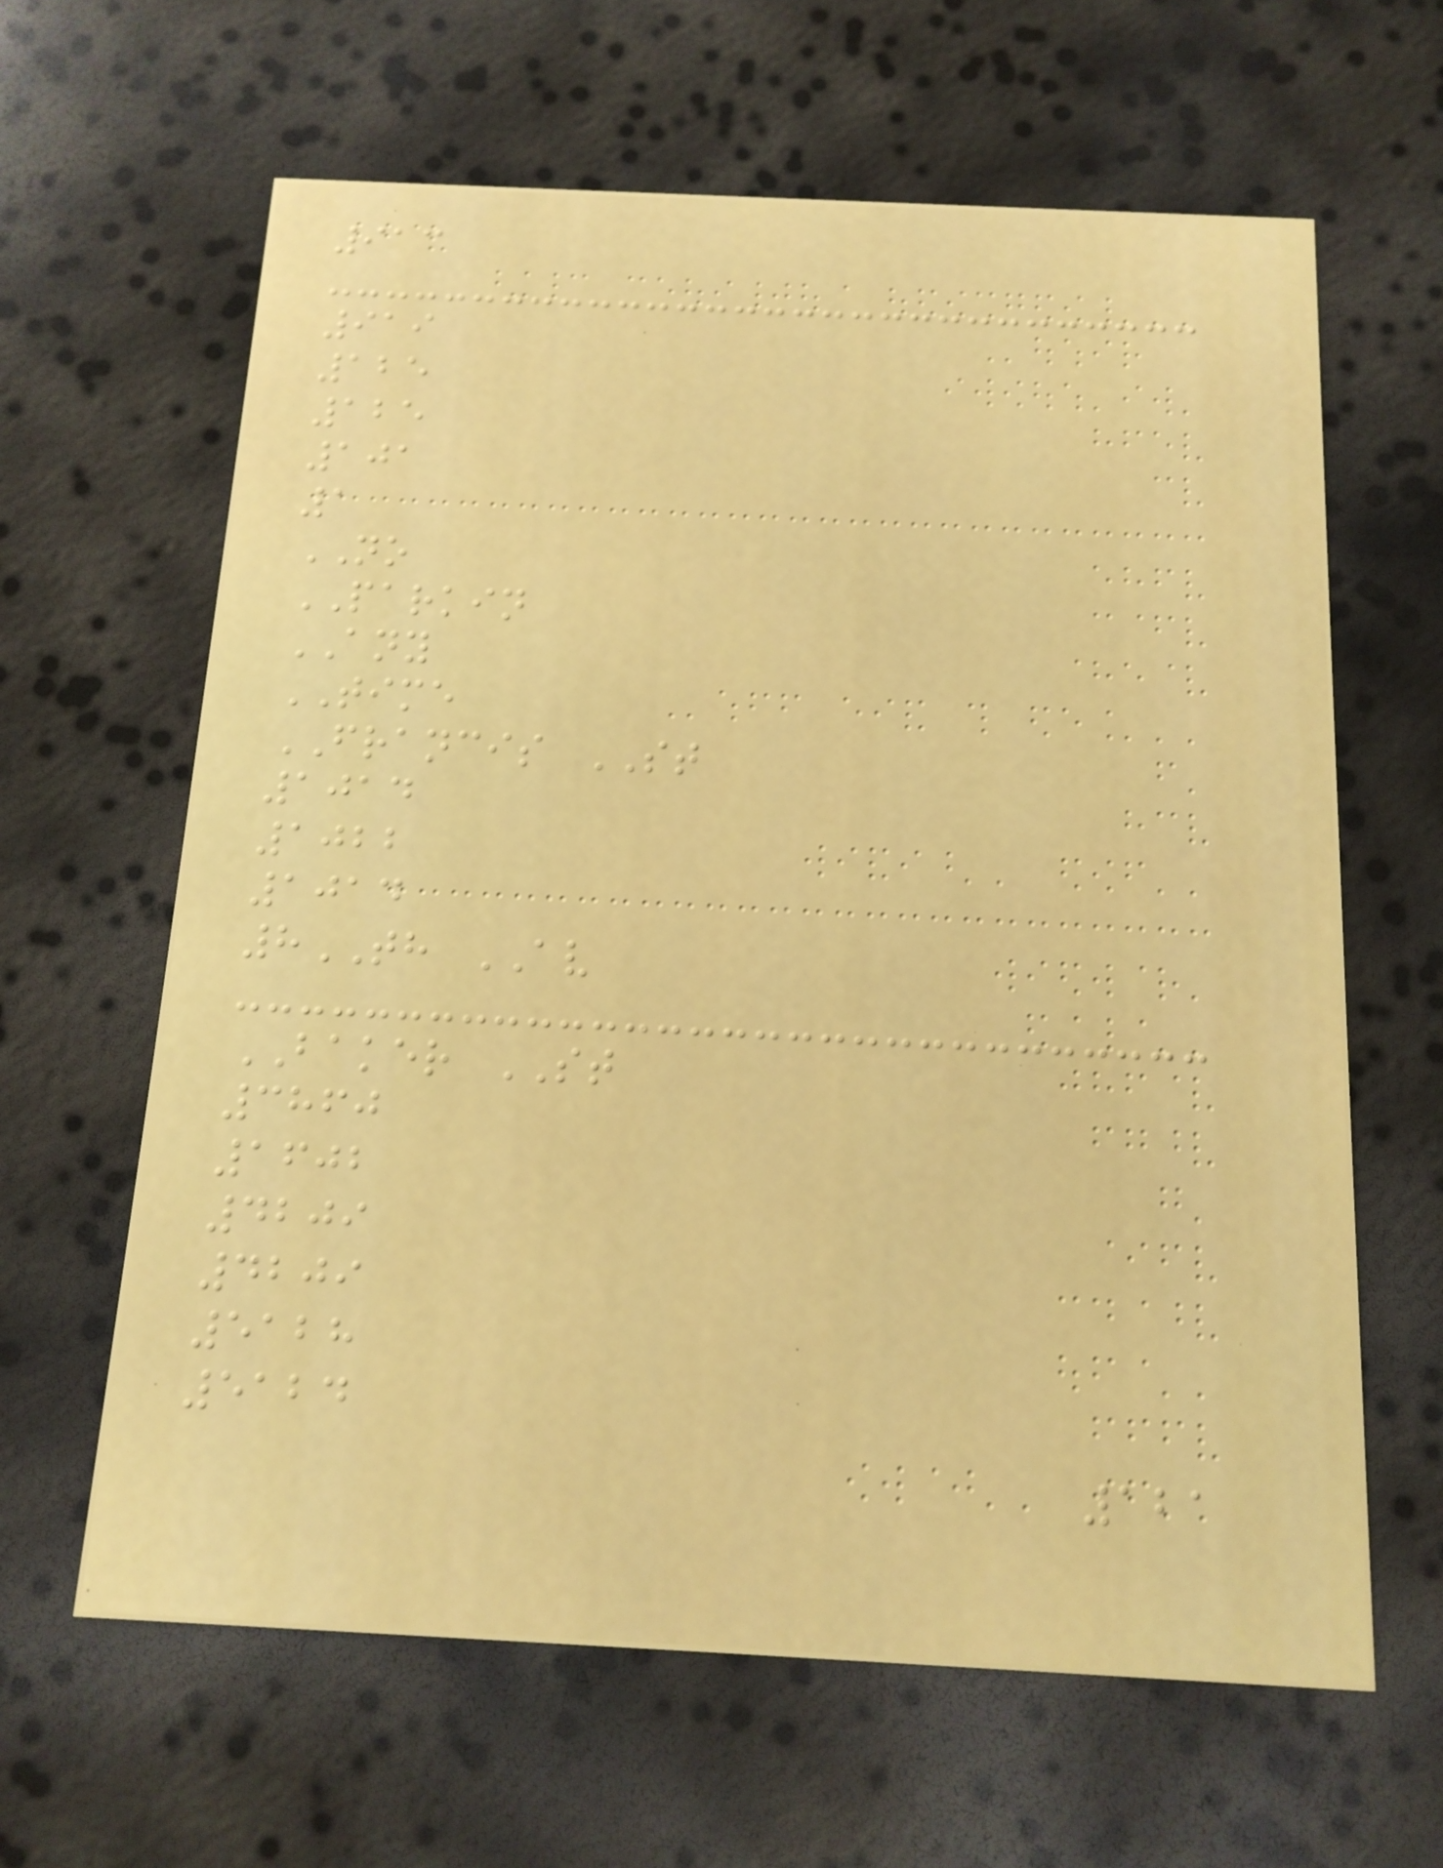913
919
125
125
101
1
NO
PARKIN
ANY
TIME
FRANCIS ST
1014
1022
1014
8TH AV
BAKER ST
3860
1602
4209
4209
5128
5124
121
